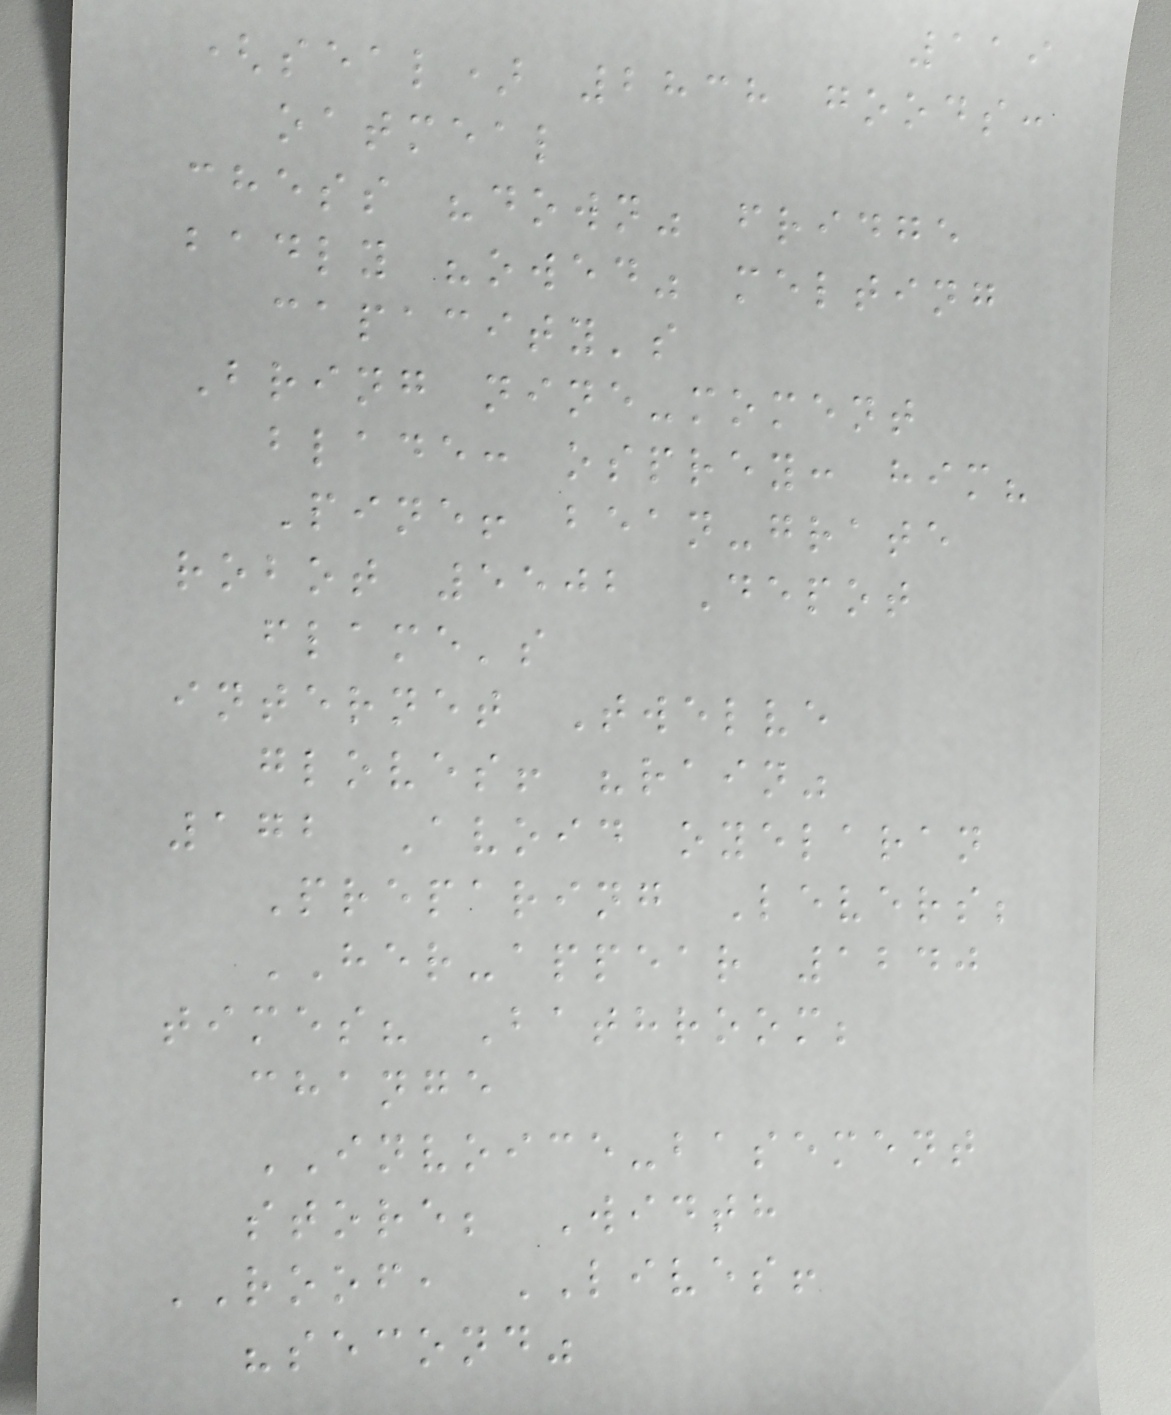119
(seal) 2838 goods:
oatmeal
chess "down" fridge
badly "owed" melting
capacity's
Bring nine-moment
blade: osprey: him?
Pine! bean-grate
robot 5502 Depot
flame's
internet Twelve
gloves! "rain"
172 Avoid oyelaran
Preparing Levers;
HER-appear 1240
times? Bathroom;
change
INVOICE-basement
store; Width
ROOF, LIVES!
"second"
